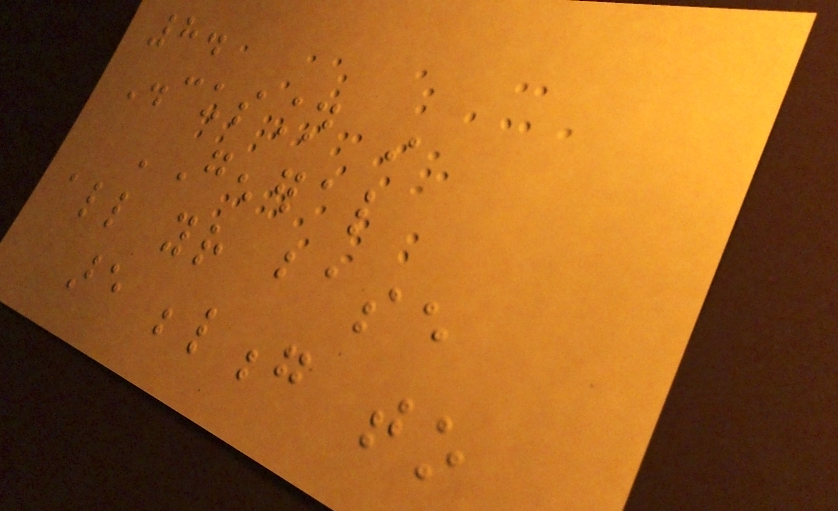8.
Discussion in
'General
all your base
are belong to
